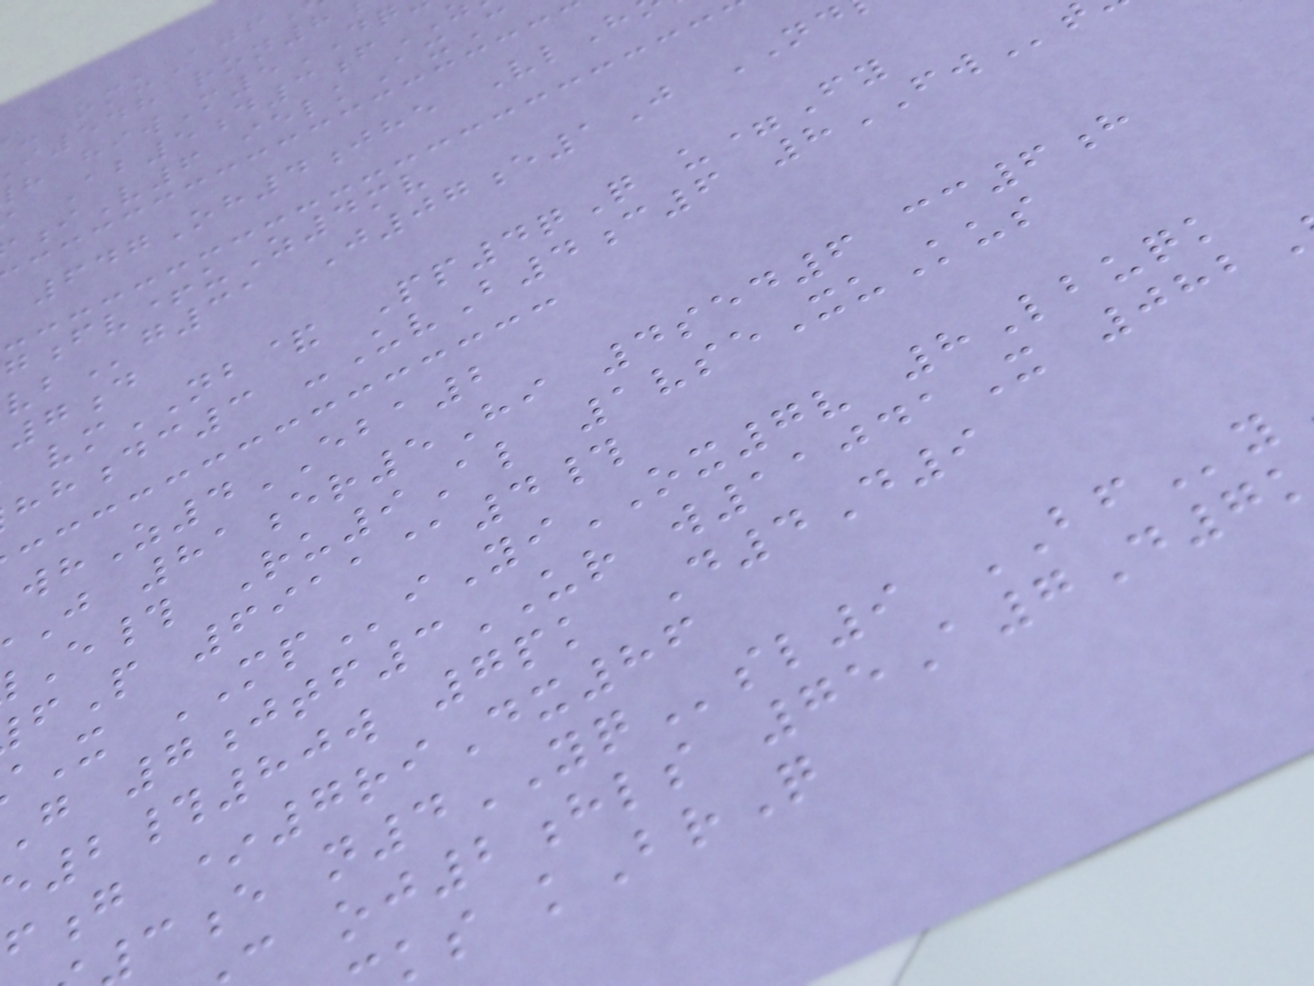- omuAjf
i548 ron8
h hiwM5DQ
Ab5d3f
iV6 ielkAxC
647Oh4jhe VlH
fv+uZ4mv
g31 J07e1J ND
7d
vmNB& Pp4qQ u=Fy
dc3 -UvB4c6 8FW
whZ4EBA2
J 81er5Hi 4sed6 cc6h
E# Ru9Al 1vseXuKus
P 6911@4#
X MPiYiOX7v 8Lbuqk
g 7jtf3UR w11041X 082
e2#80w 7pk D4D9
g *7riDx86
e n4YQsl9 BFy
oj2hls 75A7D7
ks kBrQ
